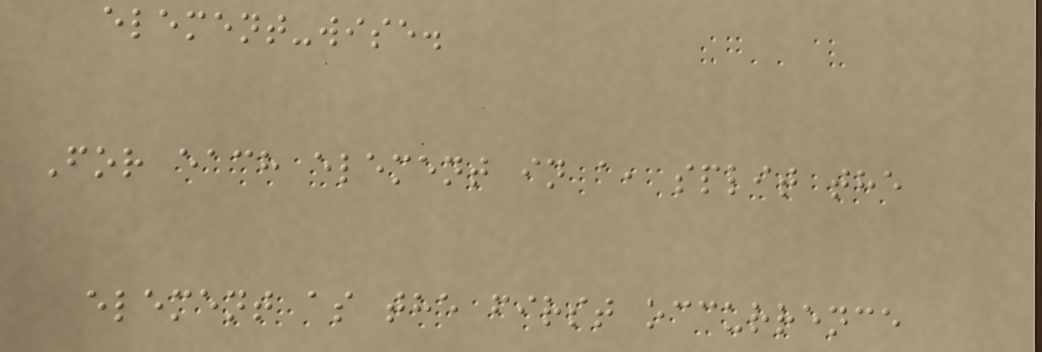element-wise.
For each element in a, split the
element as the first occurrence
